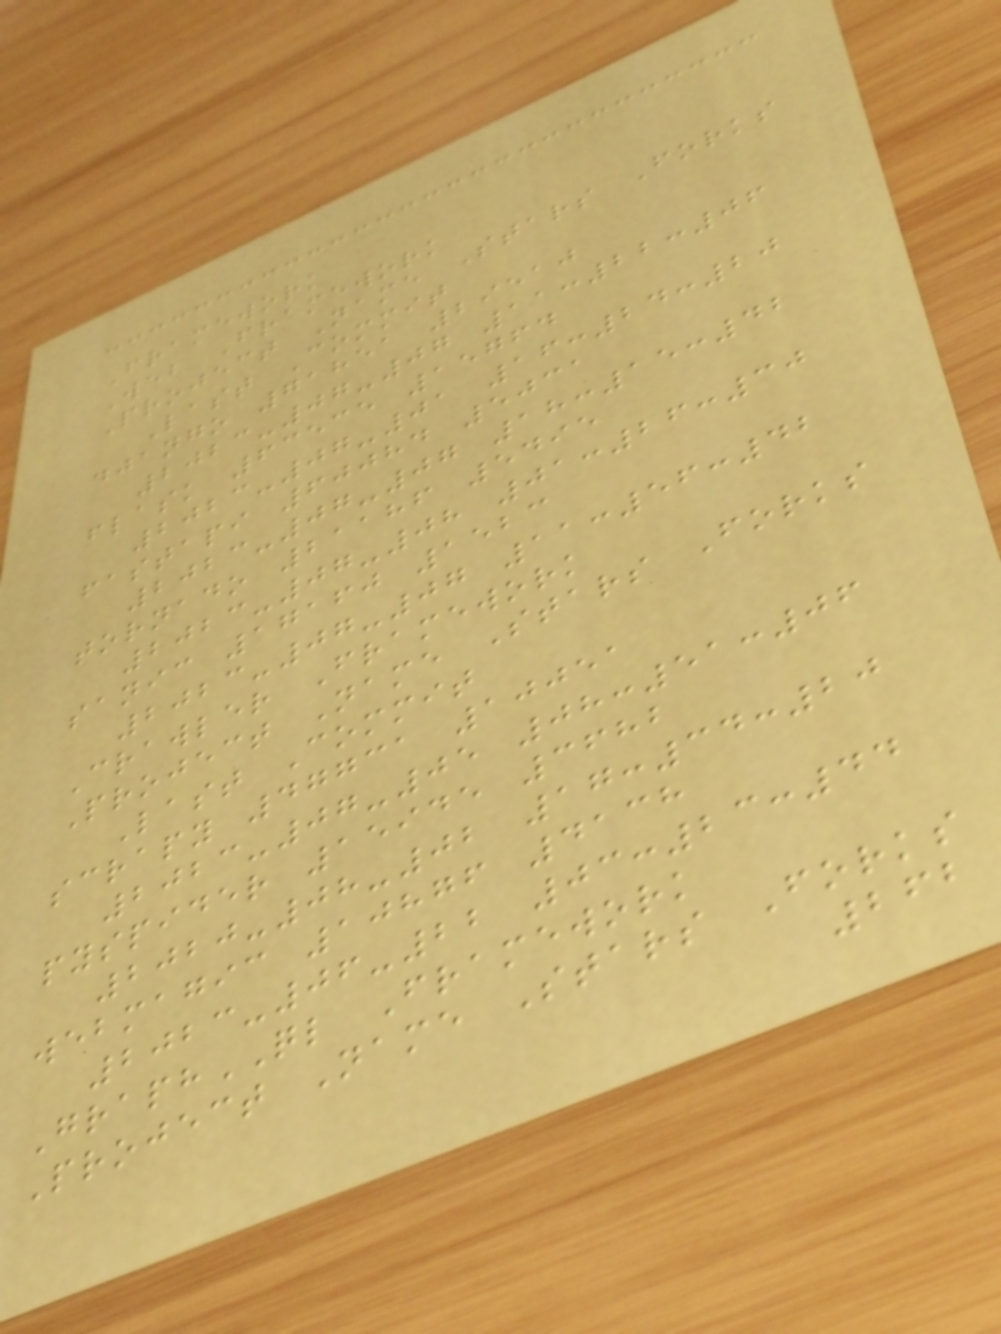Framework
Web Framework
Project Name Stars Forks
Last Commit
django 71851 29510
2023-07-07 11:22:06
flask 63535 15764
2023-07-01 16:24:20
fastapi 60084 5031
2023-07-07 18:15:42
tornado 21186 5495
2023-07-08 01:26:30
sanic 17160 1523
2023-07-07 11:56:42
Crawler Framework
Project Name Stars Forks
Last Commit
scrapy 47731 10051
2023-07-05 08:51:06
pyspider 15945 3682
2020-08-02 17:34:20
webmagic 10876 4138
2023-06-22 03:23:44
GraphQL Framework
Project Name Stars Forks
262
